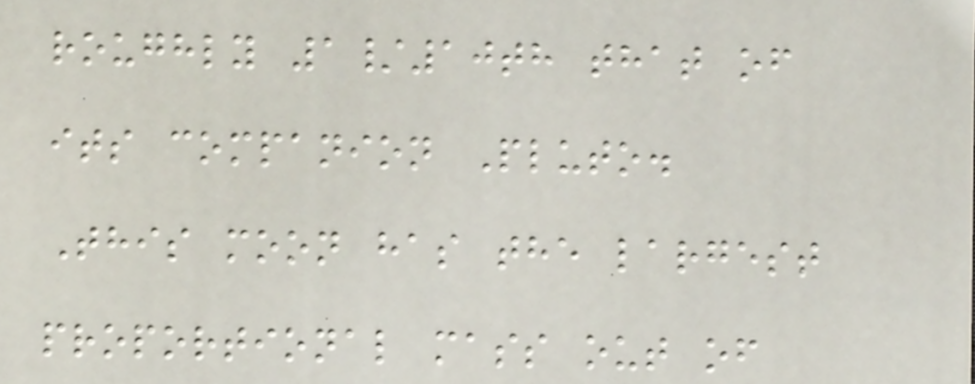roughly 1/10th that of
its companion Pluto.
This moon has the largest
proportional mass out of
